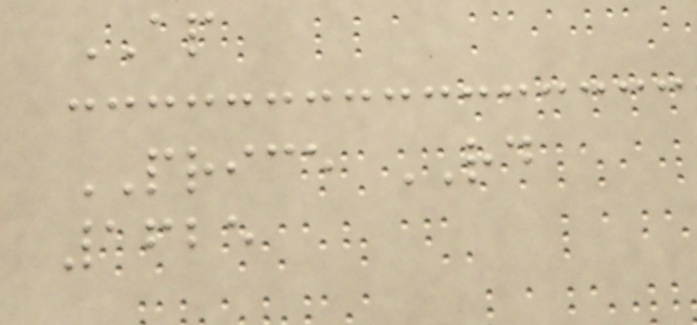AP
PRICE RD
1625
